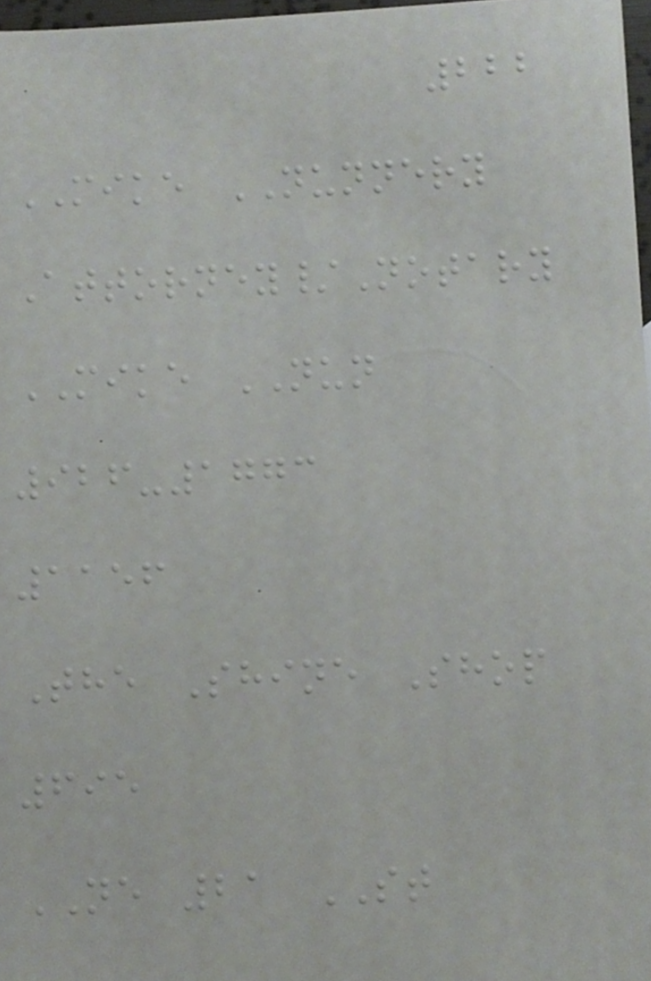222
MIKE NUNNERY
Attorney/Notary
MIKE NUN
926-1773
1156
The Shine Shop
695
NE 21 ST
